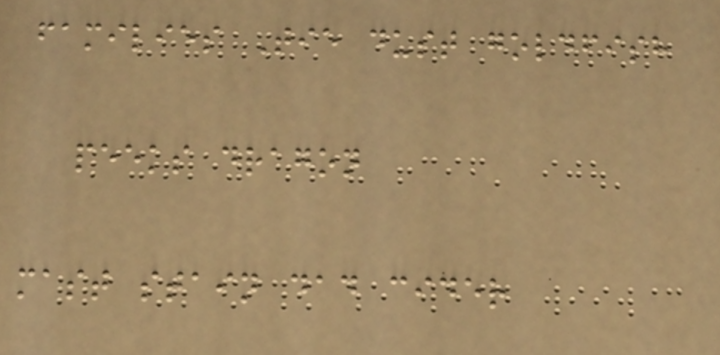families Tie dust goldfish
peeks dragon
mast stain dad cider
